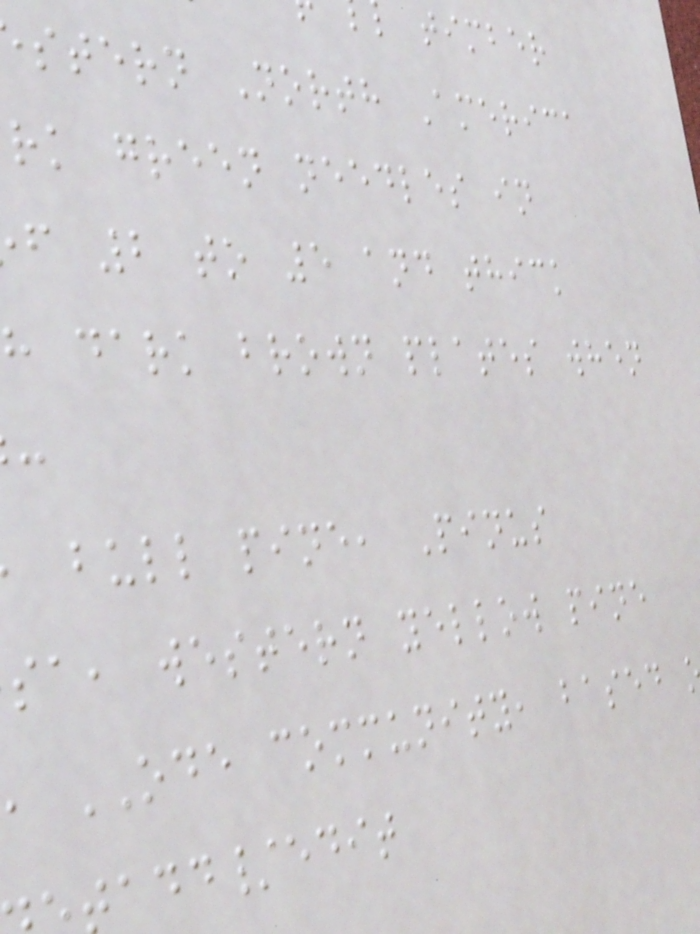stern North America
rk green needles in
f 2 to 5 and thick
h dark brown plates when
bull pine, Pinus
sa, western yellow pine
ODE community, based
add/edit
